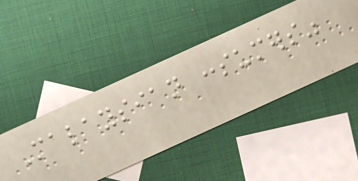Malaysian consumers"
